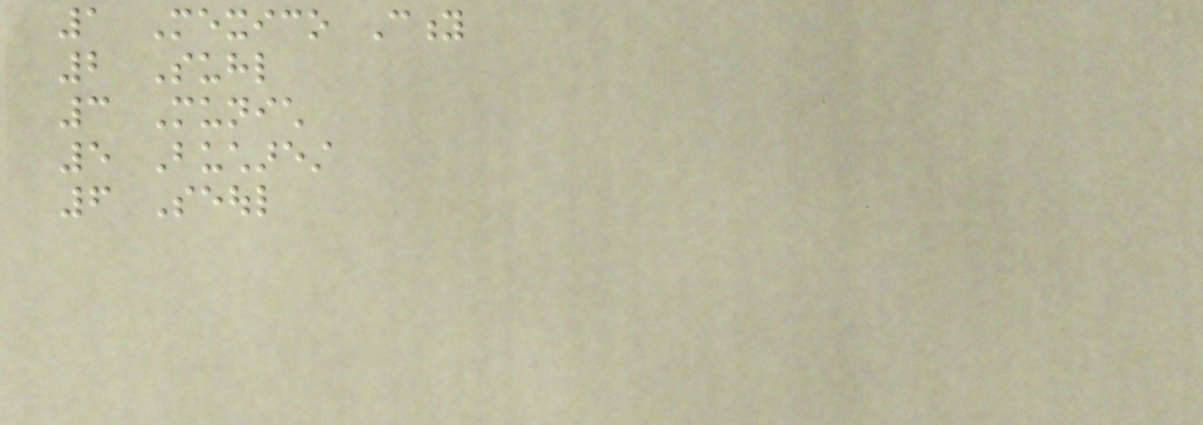1 Mexico City
2 Suhl
3 Munich
5 Bucharest
6 Seoul
